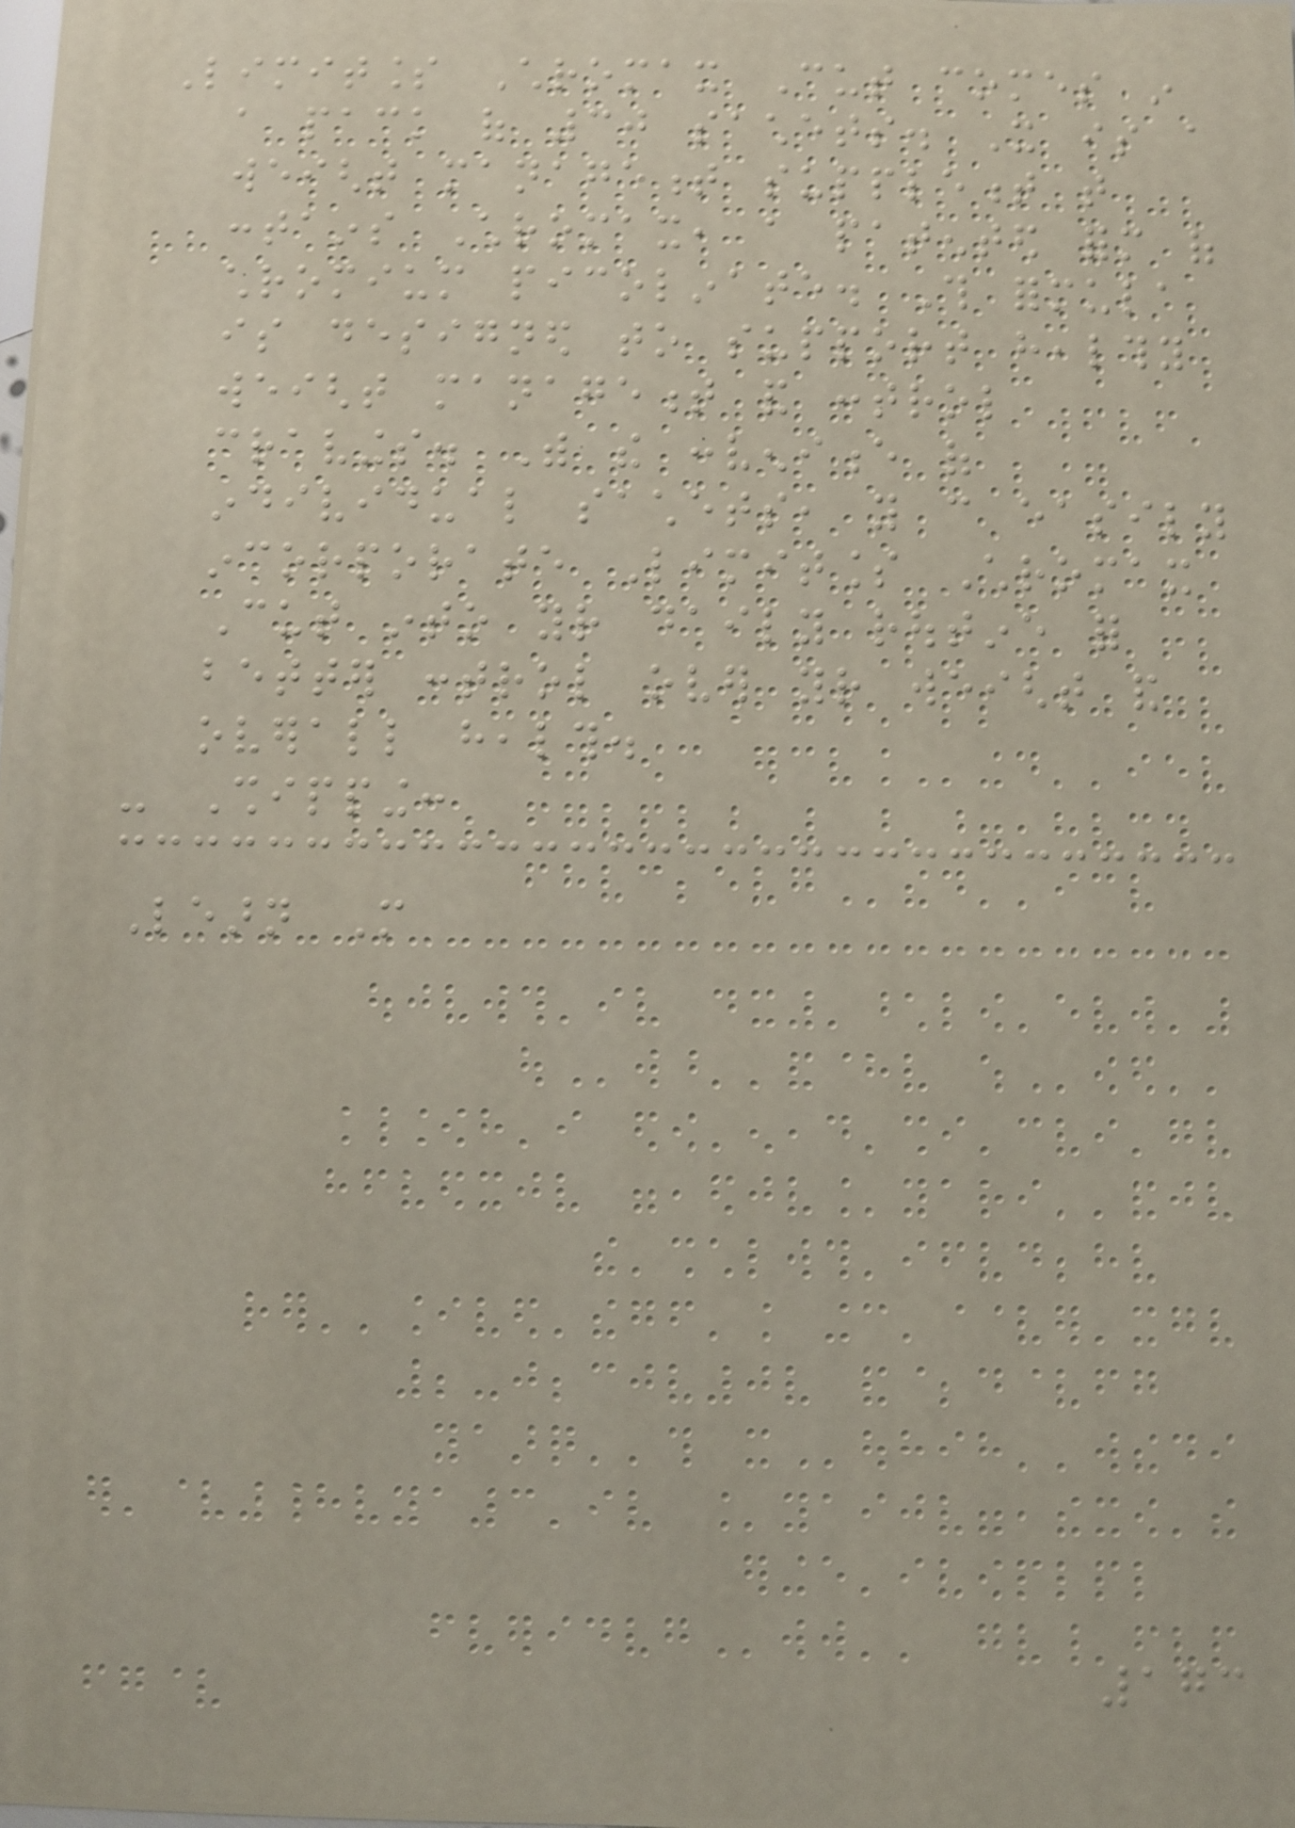Limitless Chromax Cut comes in
a pack of 30 sachets. It is a
weight management supplement that
contains Chromax, a patented form of
chromium picolinate. This formula
is designed to support healthy
weight management and control
cravings. With the convenience of
individual sachets, you can easily
incorporate Limitless Chromax
Cut into your daily routine for
better control over your weight and
overall health.
- Shipping:
Learn More
173
